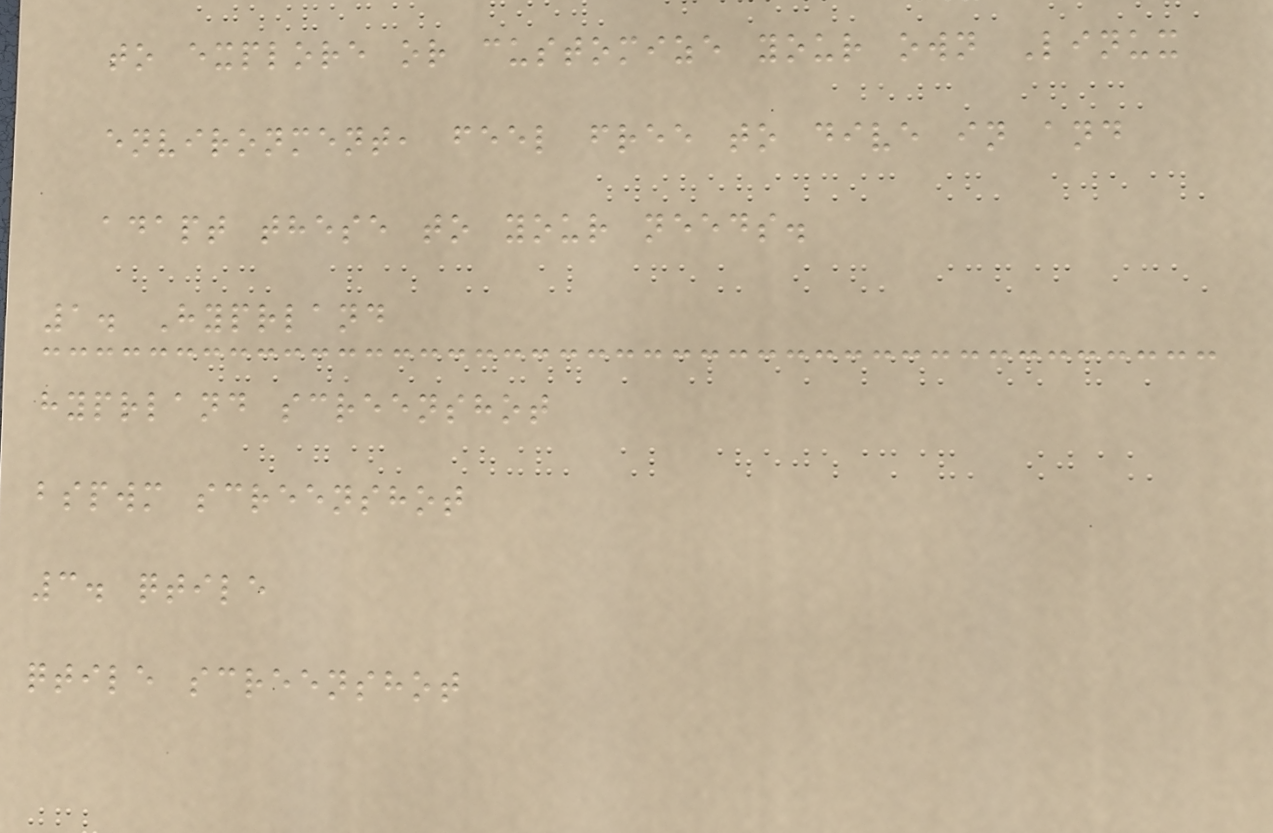to explore or customize your own Linux
environment, feel free to dive in and
adapt these to your needs.
1. Hyprland
hyprland screenshot
bspwm screenshot
3. qtile
qtile screenshot
